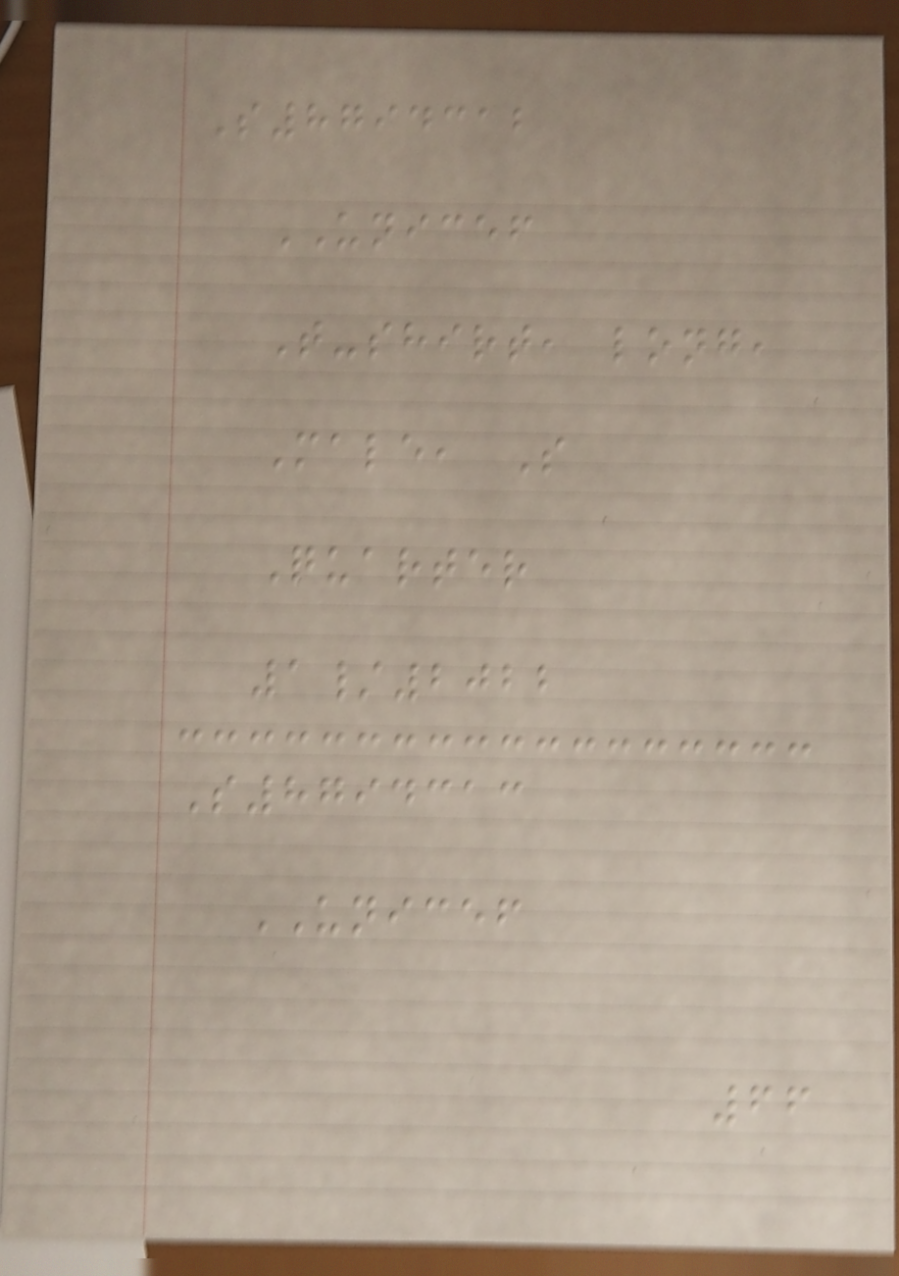S8794312
UNICEF
T-shirt, long,
Male, S
Quarter
1/2022
S8794313
UNICEF
66
